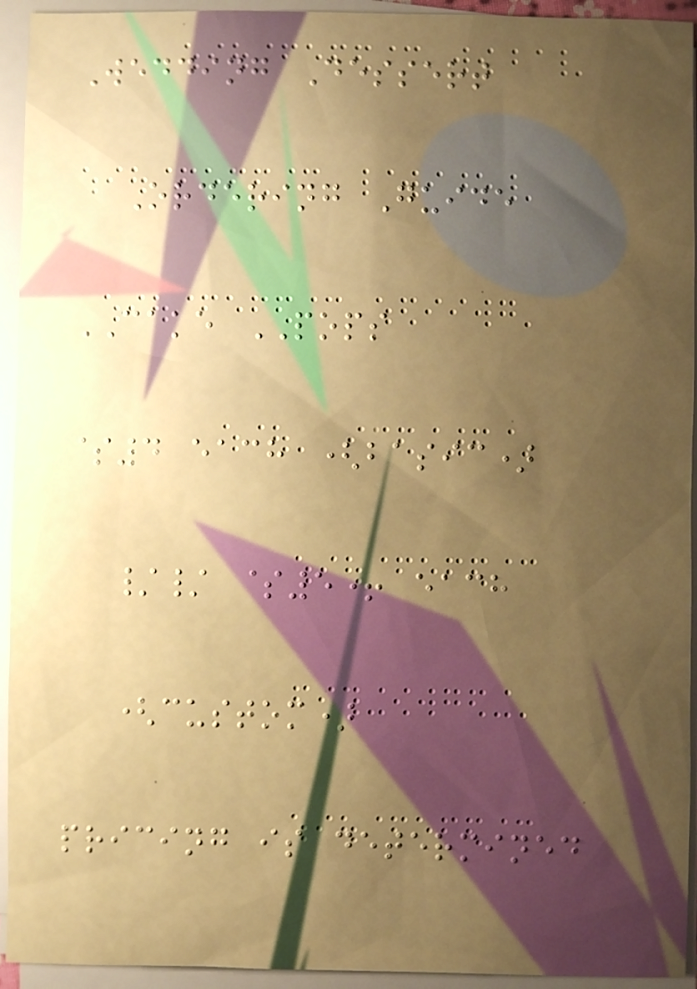Wedding Dessert
Ordering Guide
CAKE POPS
$4 each (basic)
// $5+ each
(custom)
pricing is determined
